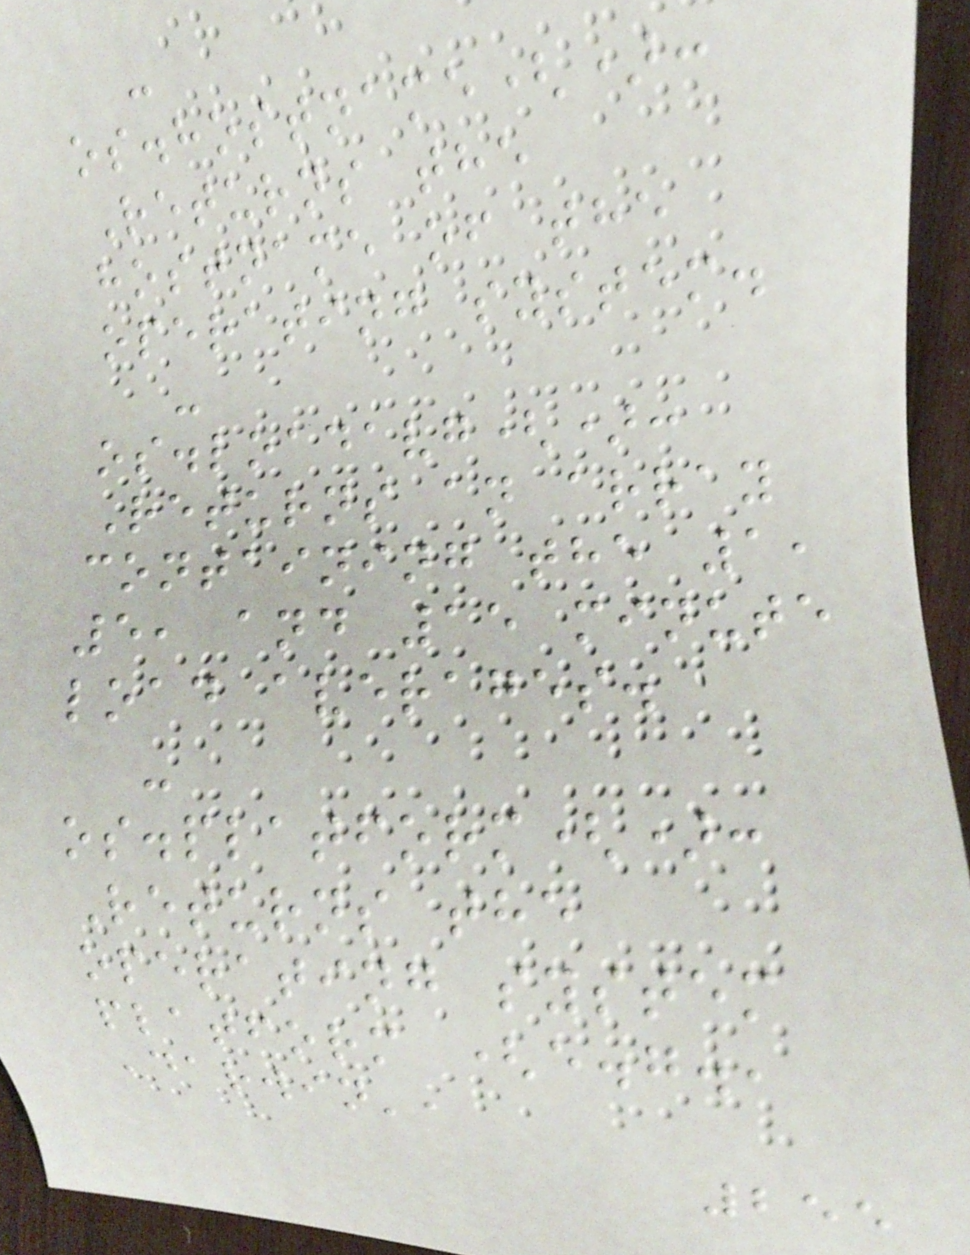-
os.hostname():
Returns the
hostname of the
operating system.
-
os.loadavg():
Returns an array
containing the 1,
5, and 15 minute
load averages.
-
os.platform():
Returns the
operating system
platform (e.g.,
'darwin',
255
